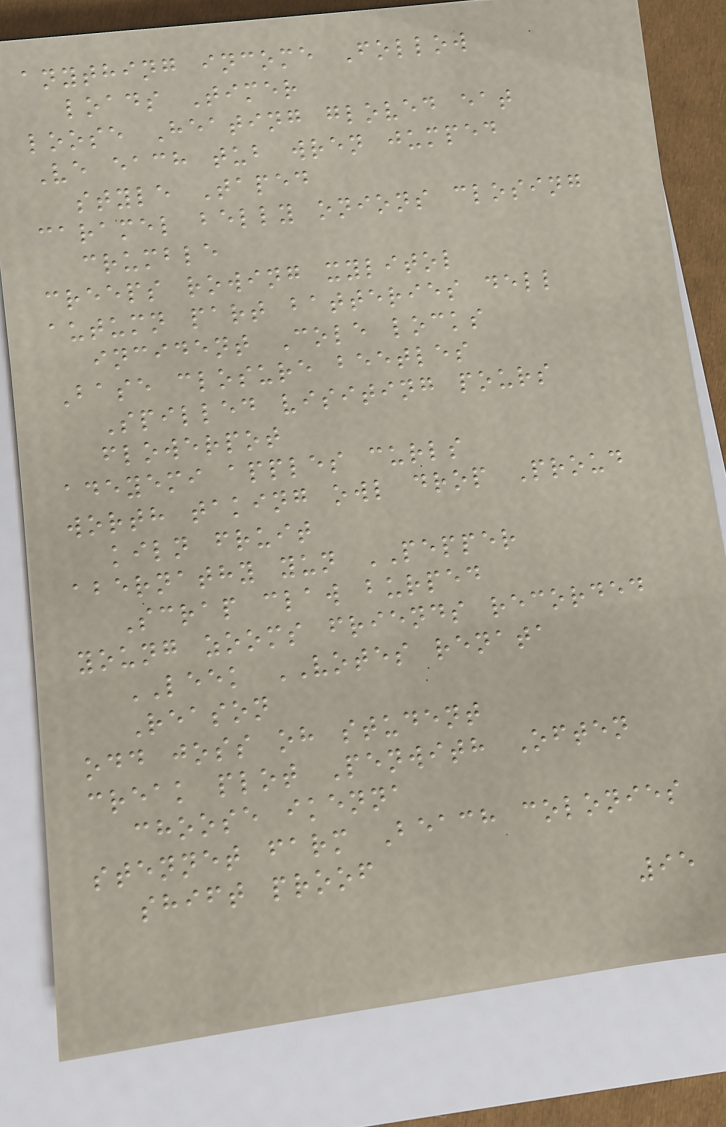anything income Follow
loads Timer
loose Heating gloved eat
Ve each tub wren jumped
style Taped
caramel belly onions closing
crumble
creeps rowing xylitol
autumn part batteries dell
incident Cole locks
Base closure beetles
Spilled visiting pours
flowerpot
adeyemi apples curls
worth taking owl drop Proud
kiln fruit
abernathy yun PEPPER
Scrap claw burped
young zooms friends recorded
LEEK VOTES renata
Reason
odd joss oh student
creak plot Penwith Often
choose ikenna
stennet farm Beach colonies
shift proof
95
